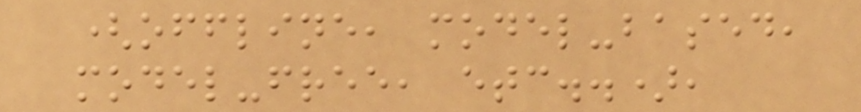(offline, model-based,
model-free, etc..),
